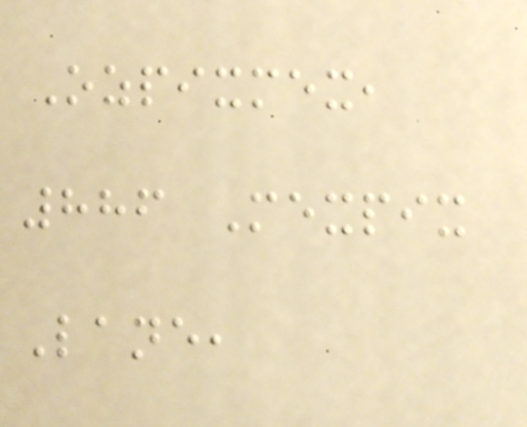Ozpixmex,
886 Mexpix
Lane,
